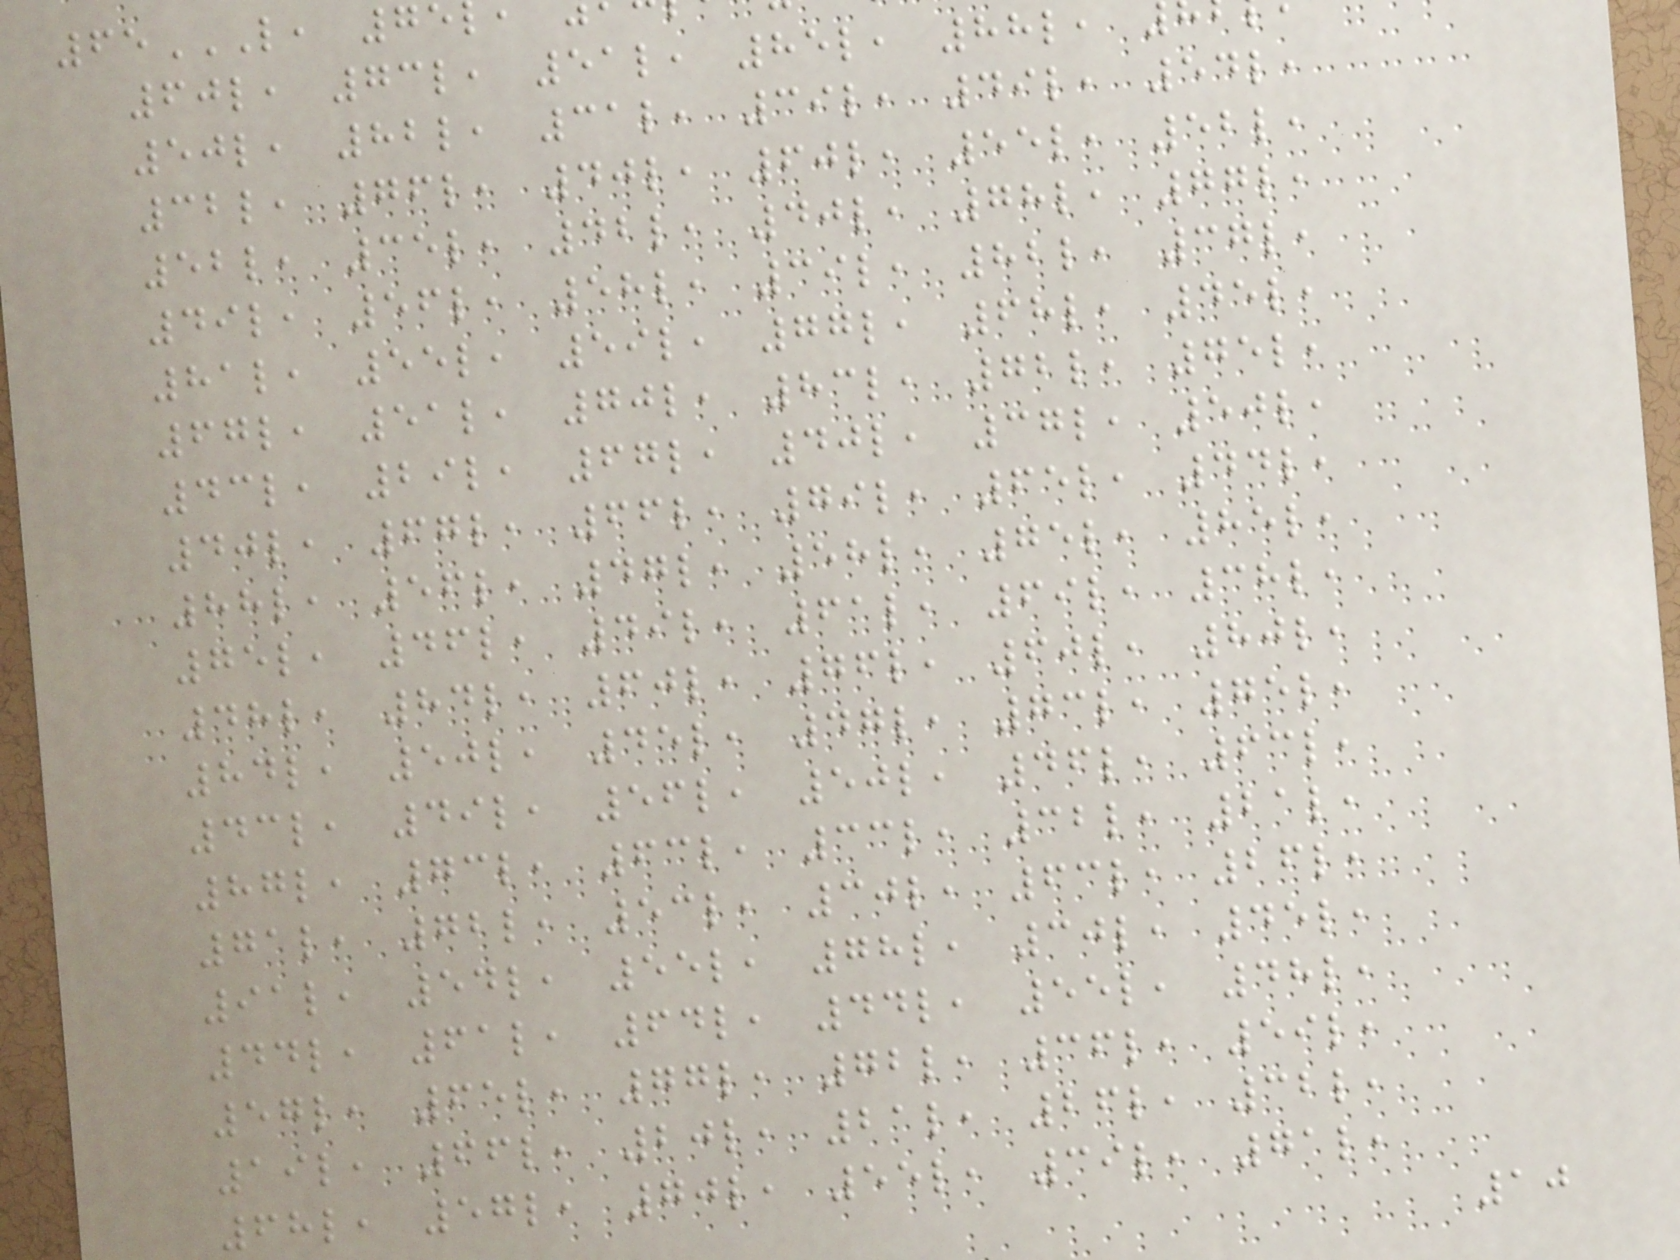60l, 73l, 51l, 85l, 88l,
50l, 82l, 31l, 39l, 49l, 54l,
32l, 76l, 40l, 60l, 55l, 52l,
52l, 35l, 42l, 40l, 78l, 77l,
49l, 56l, 58l, 39l, 82l, 37l,
81l, 55l, 59l, 77l, 68l, 45l,
67l, 51l, 70l, 83l, 72l, 75l,
43l, 29l, 67l, 40l, 37l, 50l,
40l, 67l, 66l, 79l, 65l, 44l,
88l, 56l, 47l, 58l, 75l, 85l,
75l, 46l, 49l, 61l, 69l, 38l,
48l, 84l, 60l, 76l, 60l, 80l,
84l, 50l, 45l, 47l, 73l, 75l,
43l, 49l, 56l, 50l, 46l, 63l,
87l, 73l, 63l, 33l, 32l, 21l,
71l, 72l, 53l, 30l, 63l, 26l,
91l, 54l, 55l, 78l, 30l, 45l,
44l, 61l, 64l, 44l, 55l, 48l,
57l, 65l, 77l, 72l, 36l, 59l,
19l, 66l, 20l, 21l, 26l, 32l,
68l, 57l, 70l, 55l, 39l, 71l,
10
